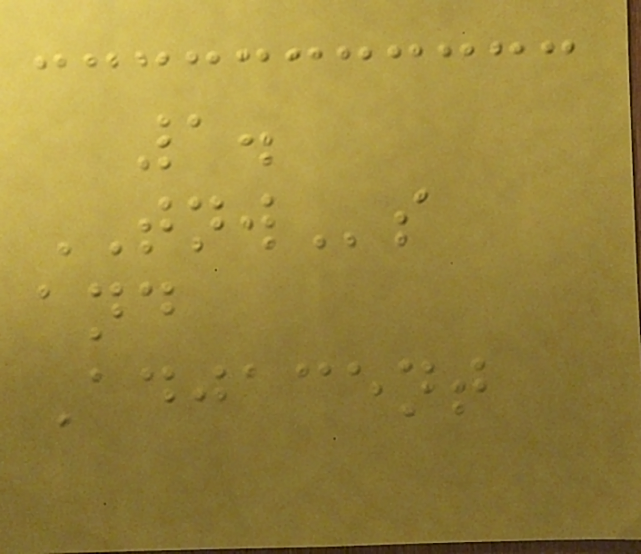1.
TNWs
and
Adjacent
